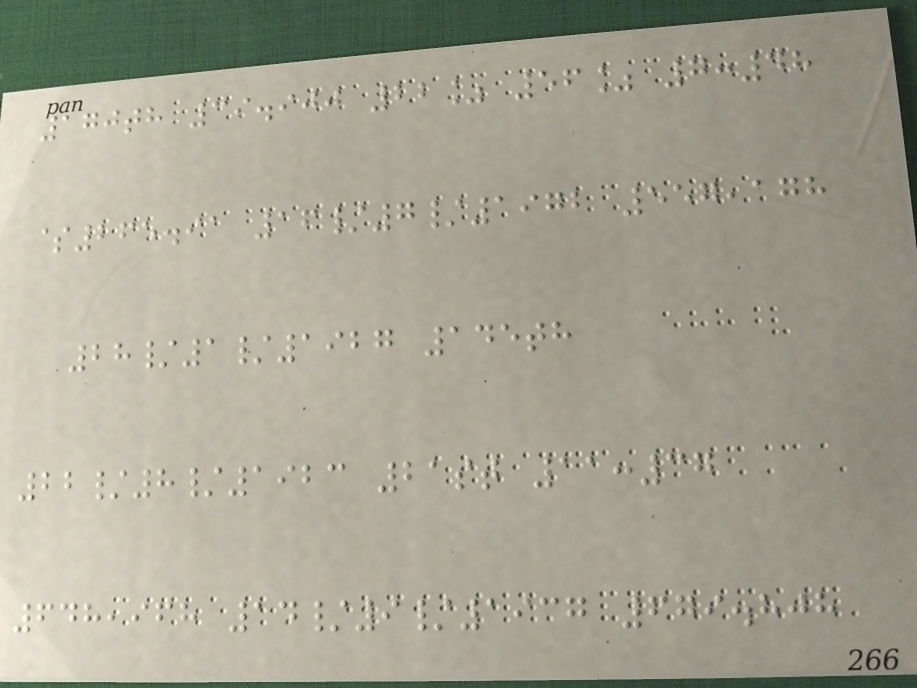170th 39.900 22% 56% 7:48
$265.91 16/7/1972 557,178
28/1/1927 145th
22/8/1923 21st 11:37
648,968 14/9/1937 679.808
